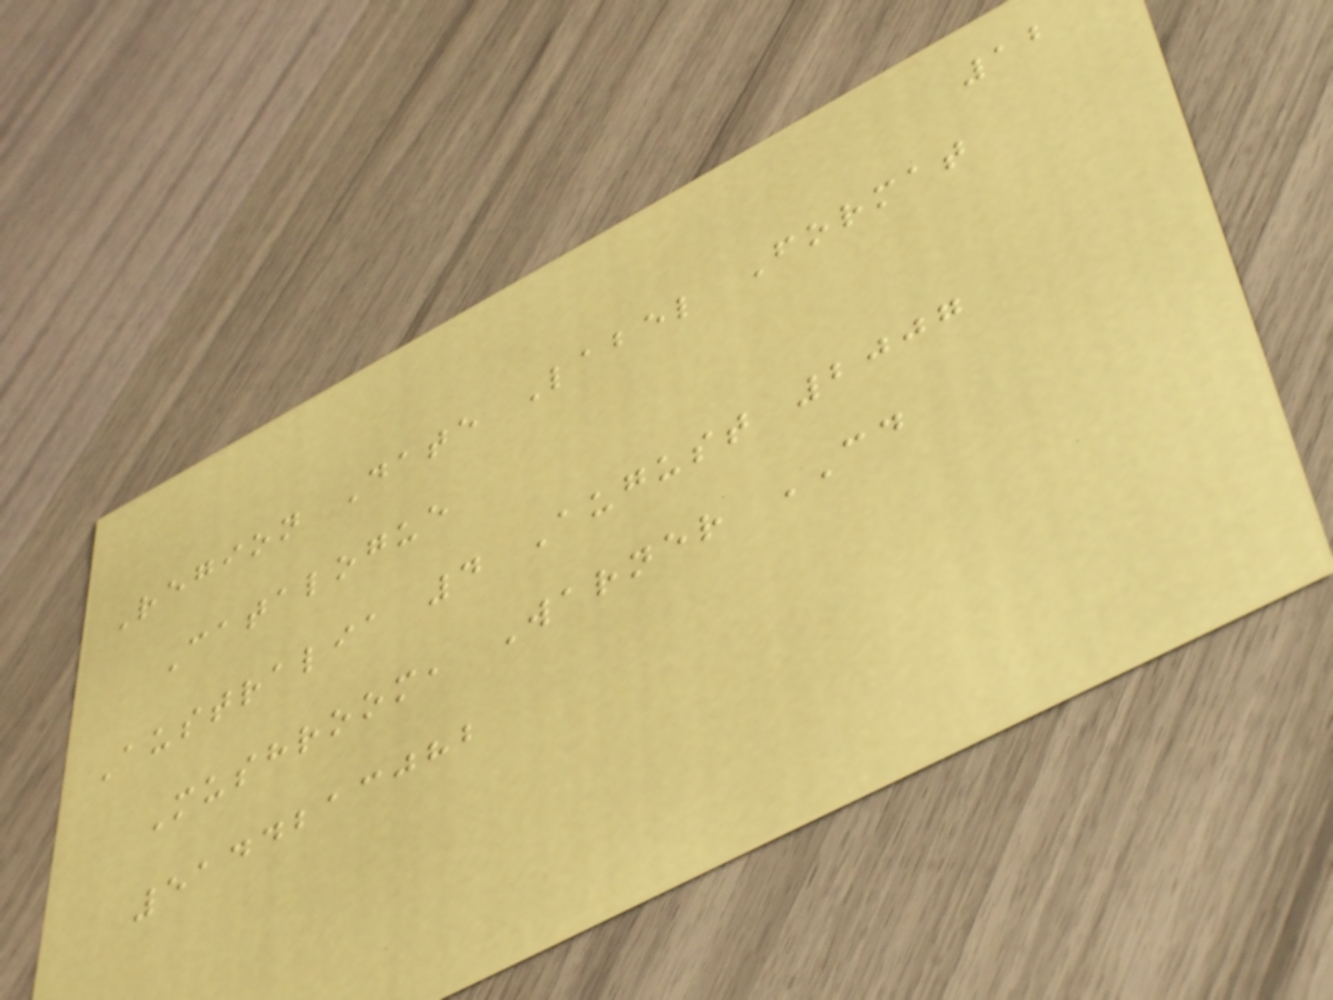12
Region Date Label Format
Catalogue
Australia 4 August 2007
Mushroom, Warner CD
5144213082
